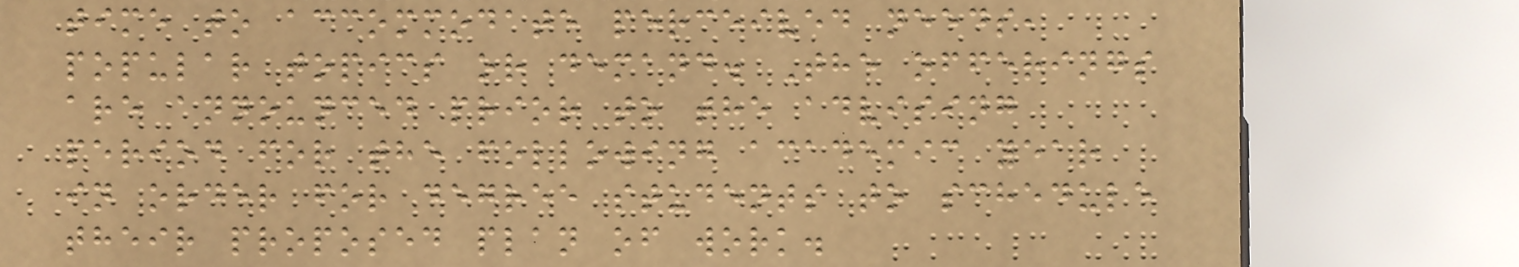time to accommodate perceived needs,
popular topics or demand. The offerings
are announced prior to the advising
period for the following academic year
in order for degree students to schedule
their proposed plan of work.
